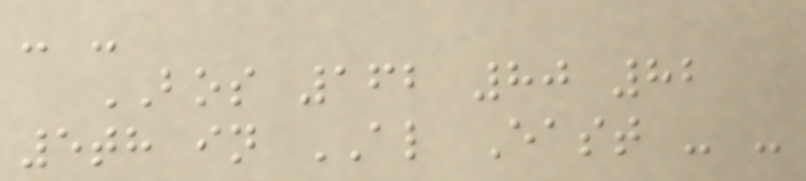- -
BOS 162 80 82
5th in AL East - -
